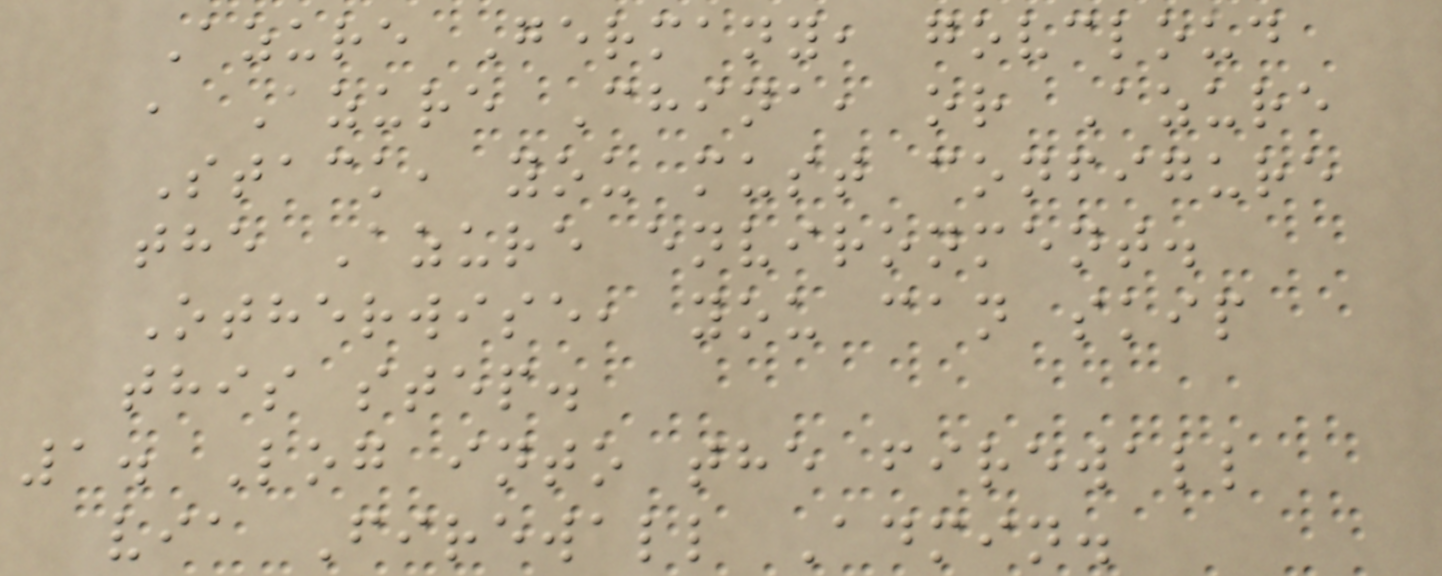Azure Germany, govcloud
, Azure China, or Azure
Stack, you must configure
the Azure environment.
Otherwise, you can skip
this step.
1. Log into the firewall
via Firewall Admin.
